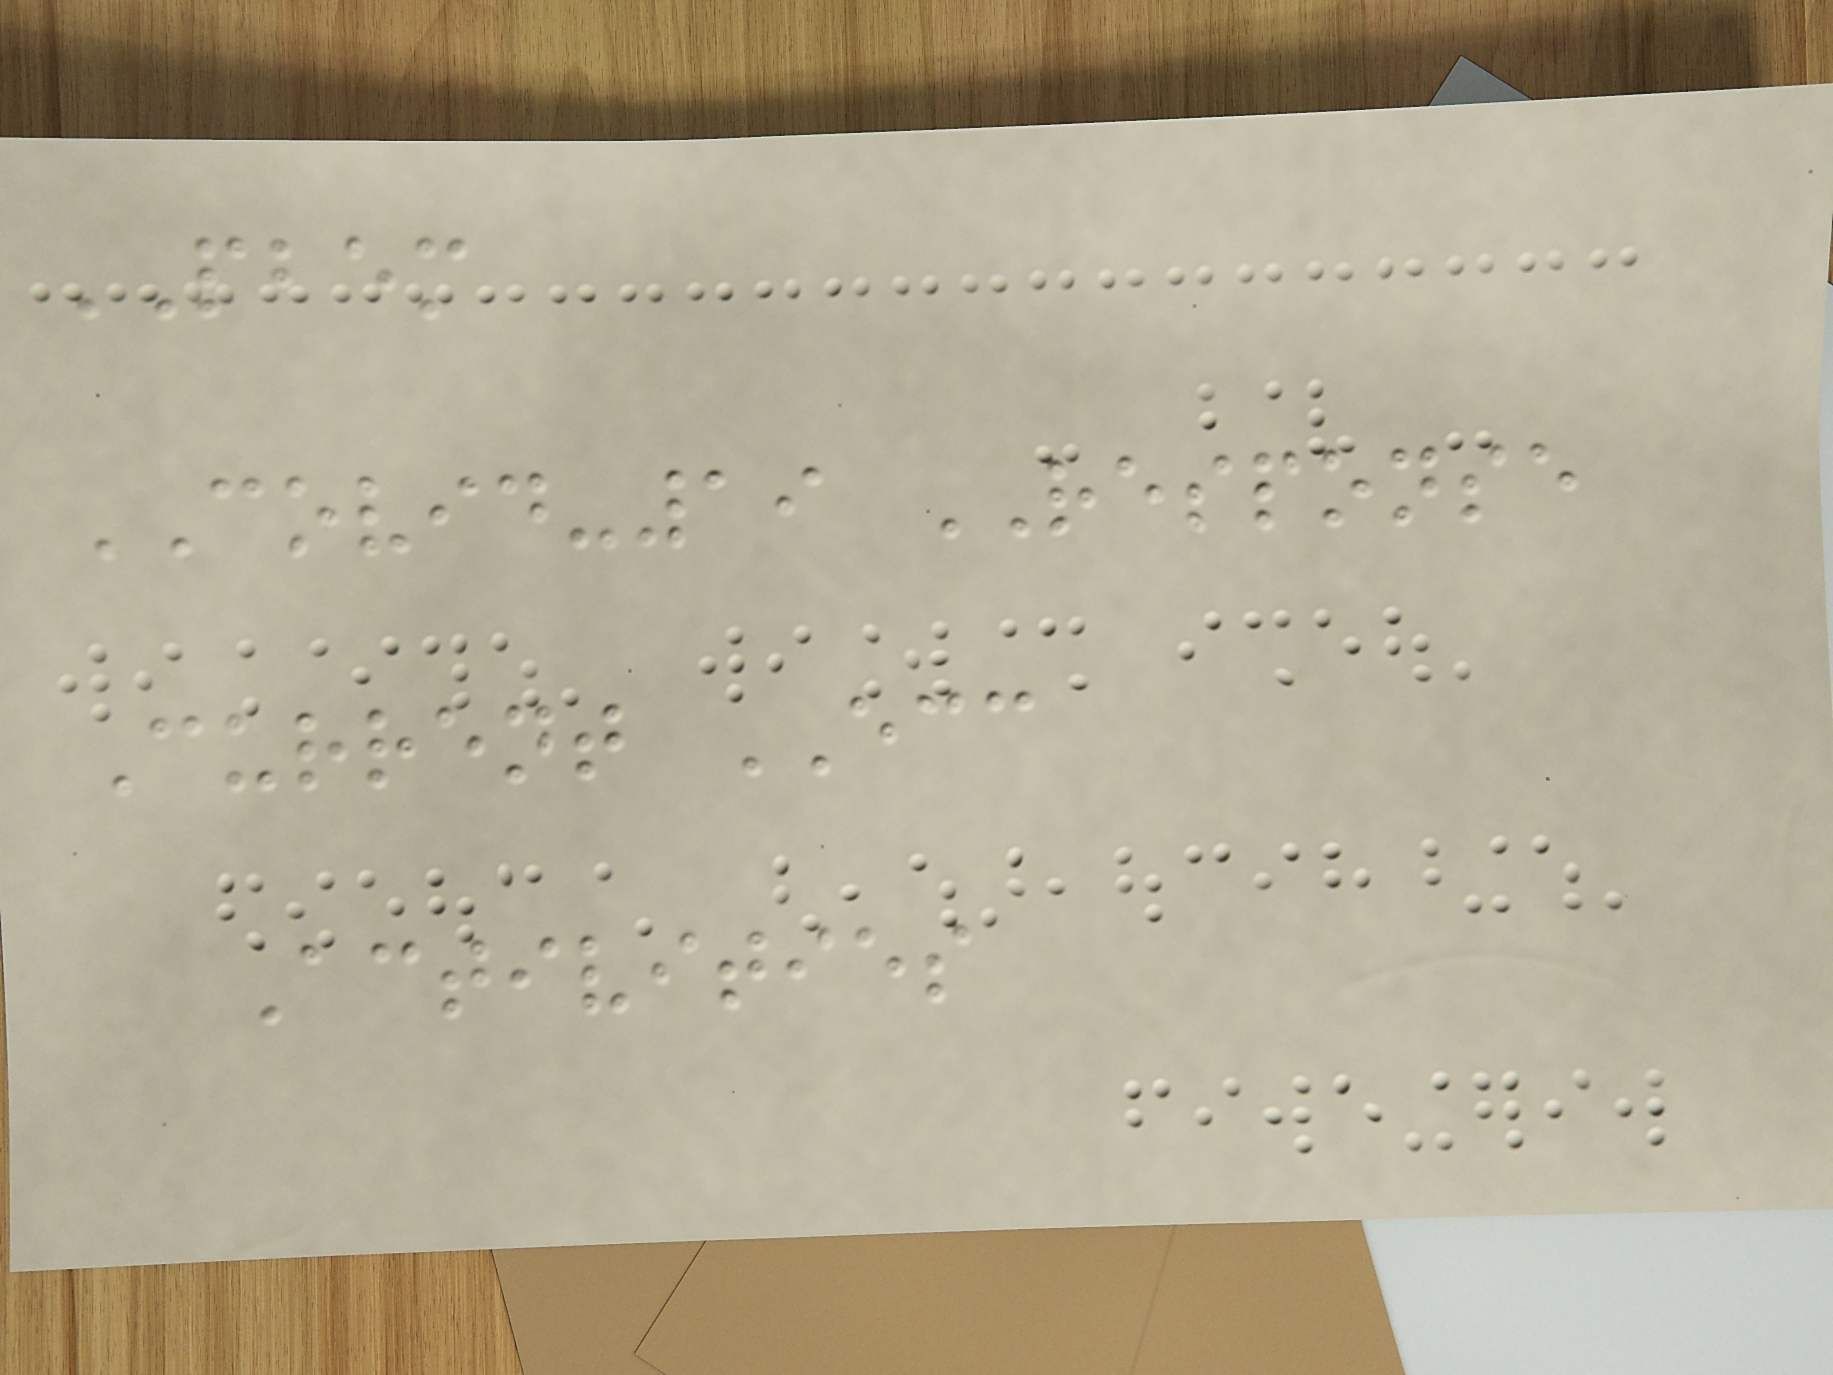PBEM
COVID-19 RESPONSE
Current ECC
Activities
